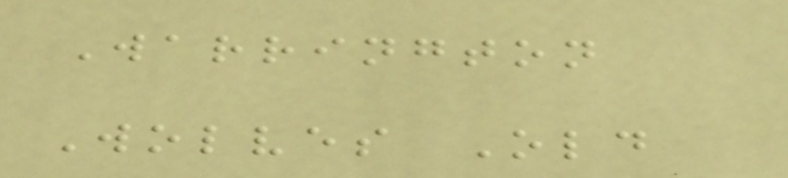Warrington
Wolves Old
